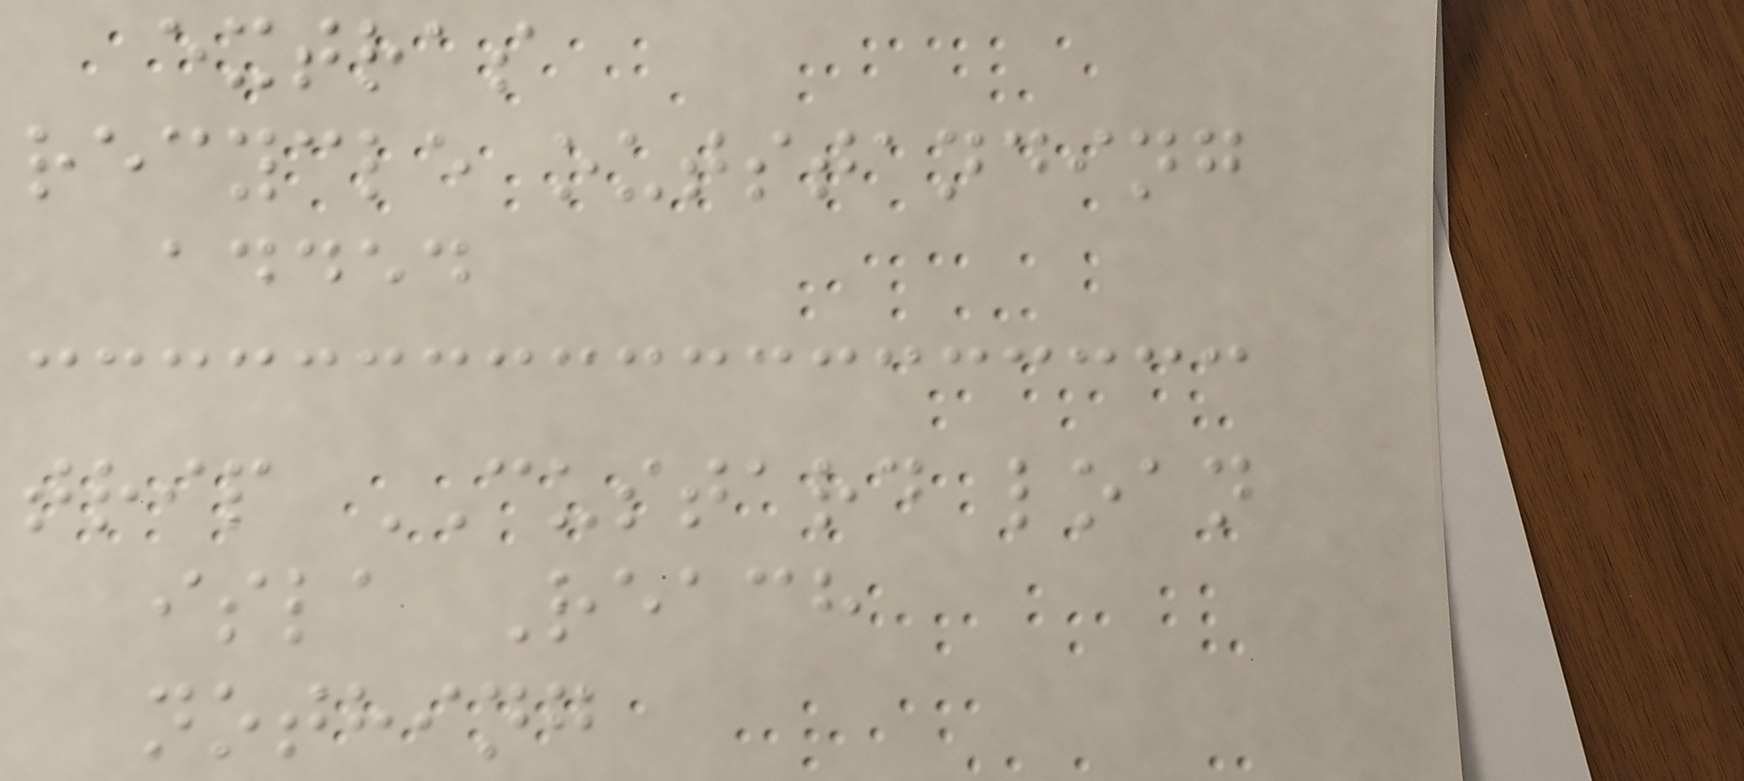extras
recycle outstanding
added
trip CUSTARD loan
isla Reach
nothing
